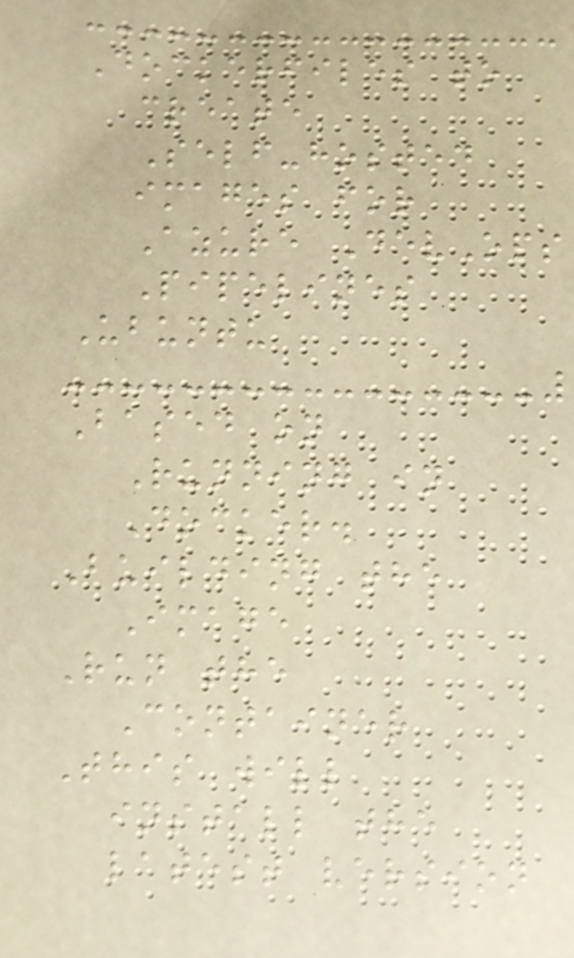Dockerfiles to
create
Self-hosted
images for
Azure DevOps
Pipelines
Ubuntu
Based on
Running in
Docker.
Building the
Image
Run the
Container
This will
install the
latest version
